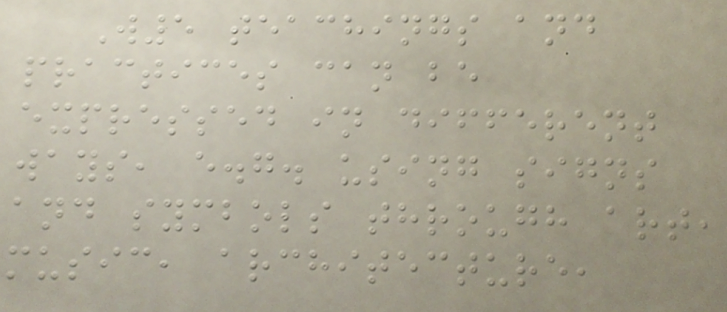W5 teachings and
practices can be
expressed in different
ways, e.g. using signs
and symbols through art,
music, architecture,
